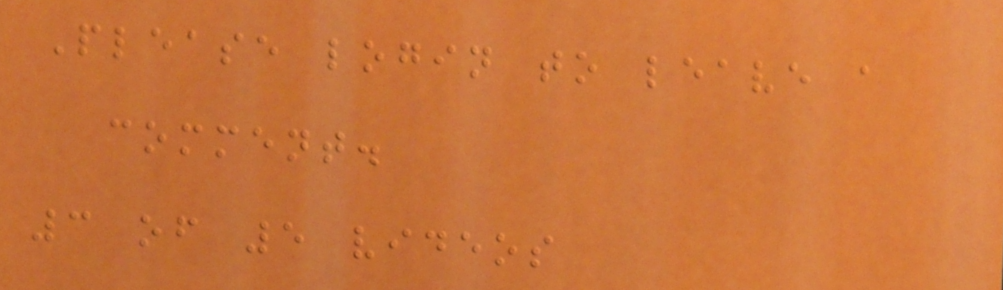Please login to leave a
comment.
3 of 5 videos
